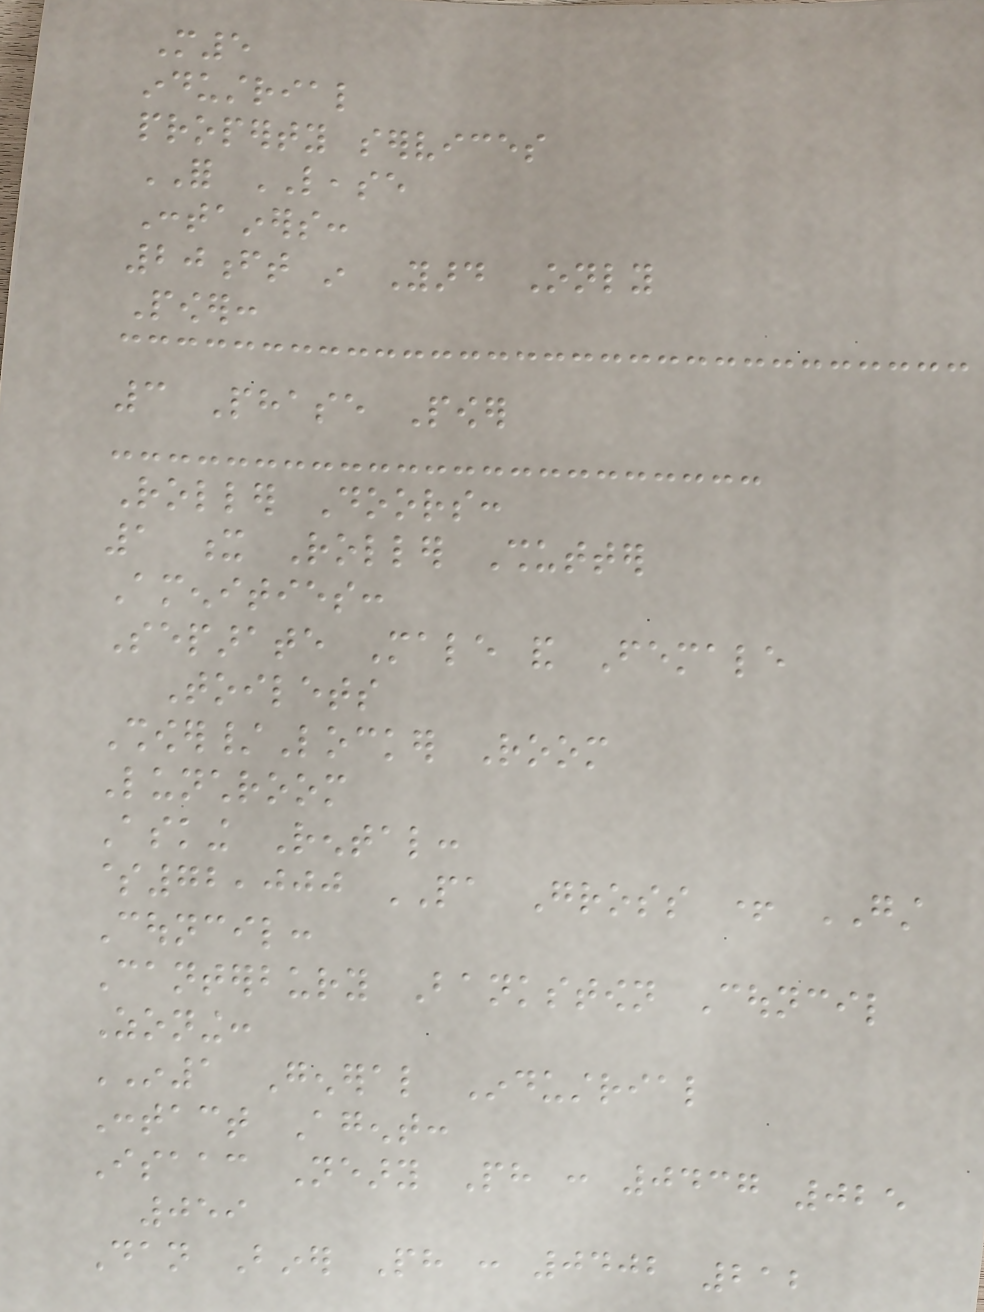M5
industrial
property services
FOR LEASE
Containers:
20ft in Yard Only
Power:
3 Phase Power
Roller Doors:
1 x Roller Shutter
Amenities:
Separate Male and Female
Toilets
Shower/Locker Room
Lunchroom
Asking Rental:
$72,000 PA Gross + GST
Council:
Canterbury Bankstown Council
Zoning:
IN1 General Industrial
Contact Agent:
Isaac Neary Ph : 0437 025
059
Dan Biner Ph : 0402 212
